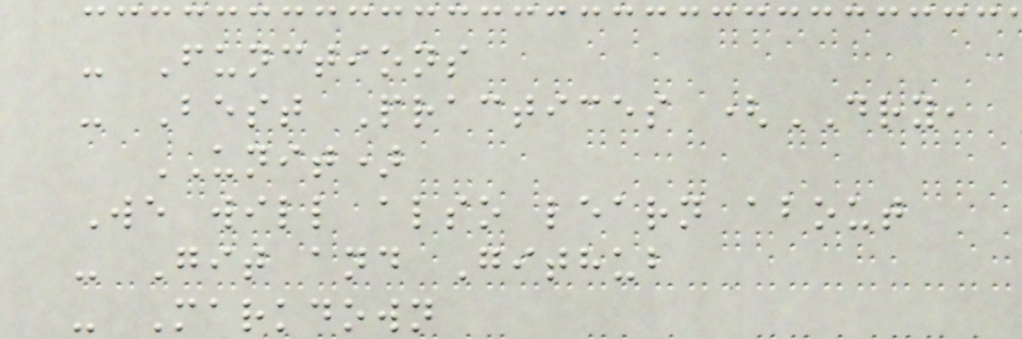- Functions
- Best Practices (DRY,
UNIT)
We will also learn about
- Git and Github
- Markdown
